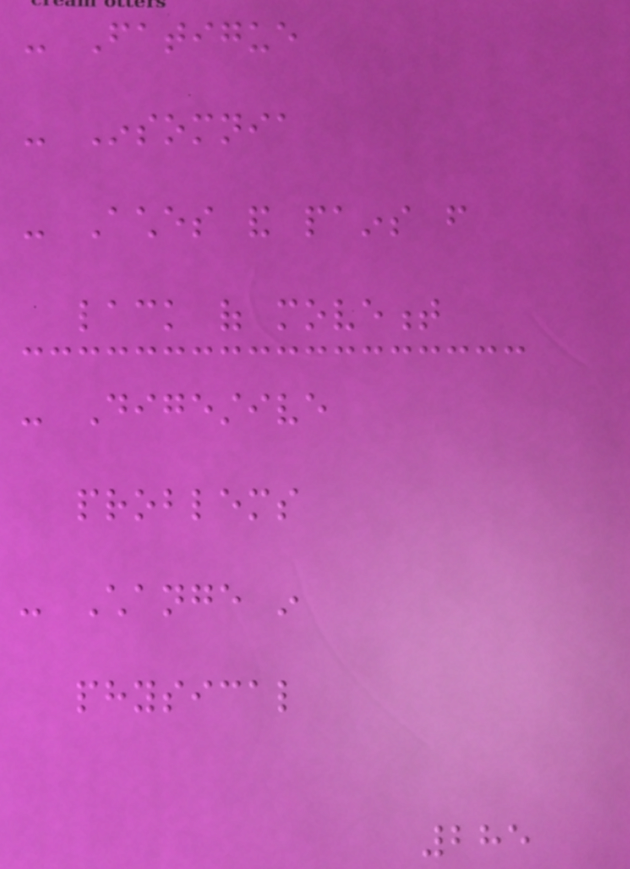- Fatigue
- Insomnia
- Aches and pains from
lack of movement
- Digestive
problems
- Change in
physical
285
